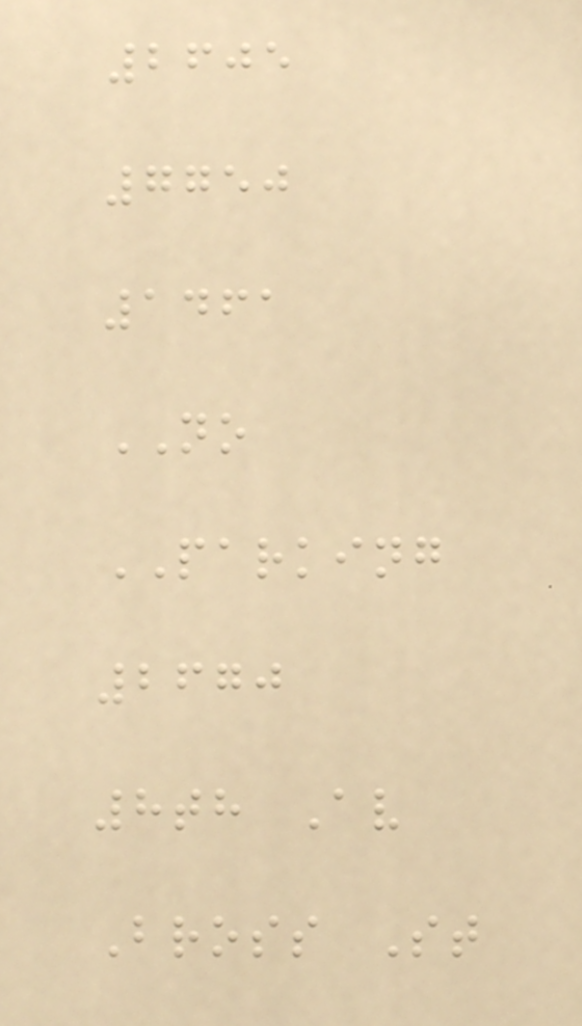2605
7750
1461
NO
PARKING
2670
8th Av
Bross St
